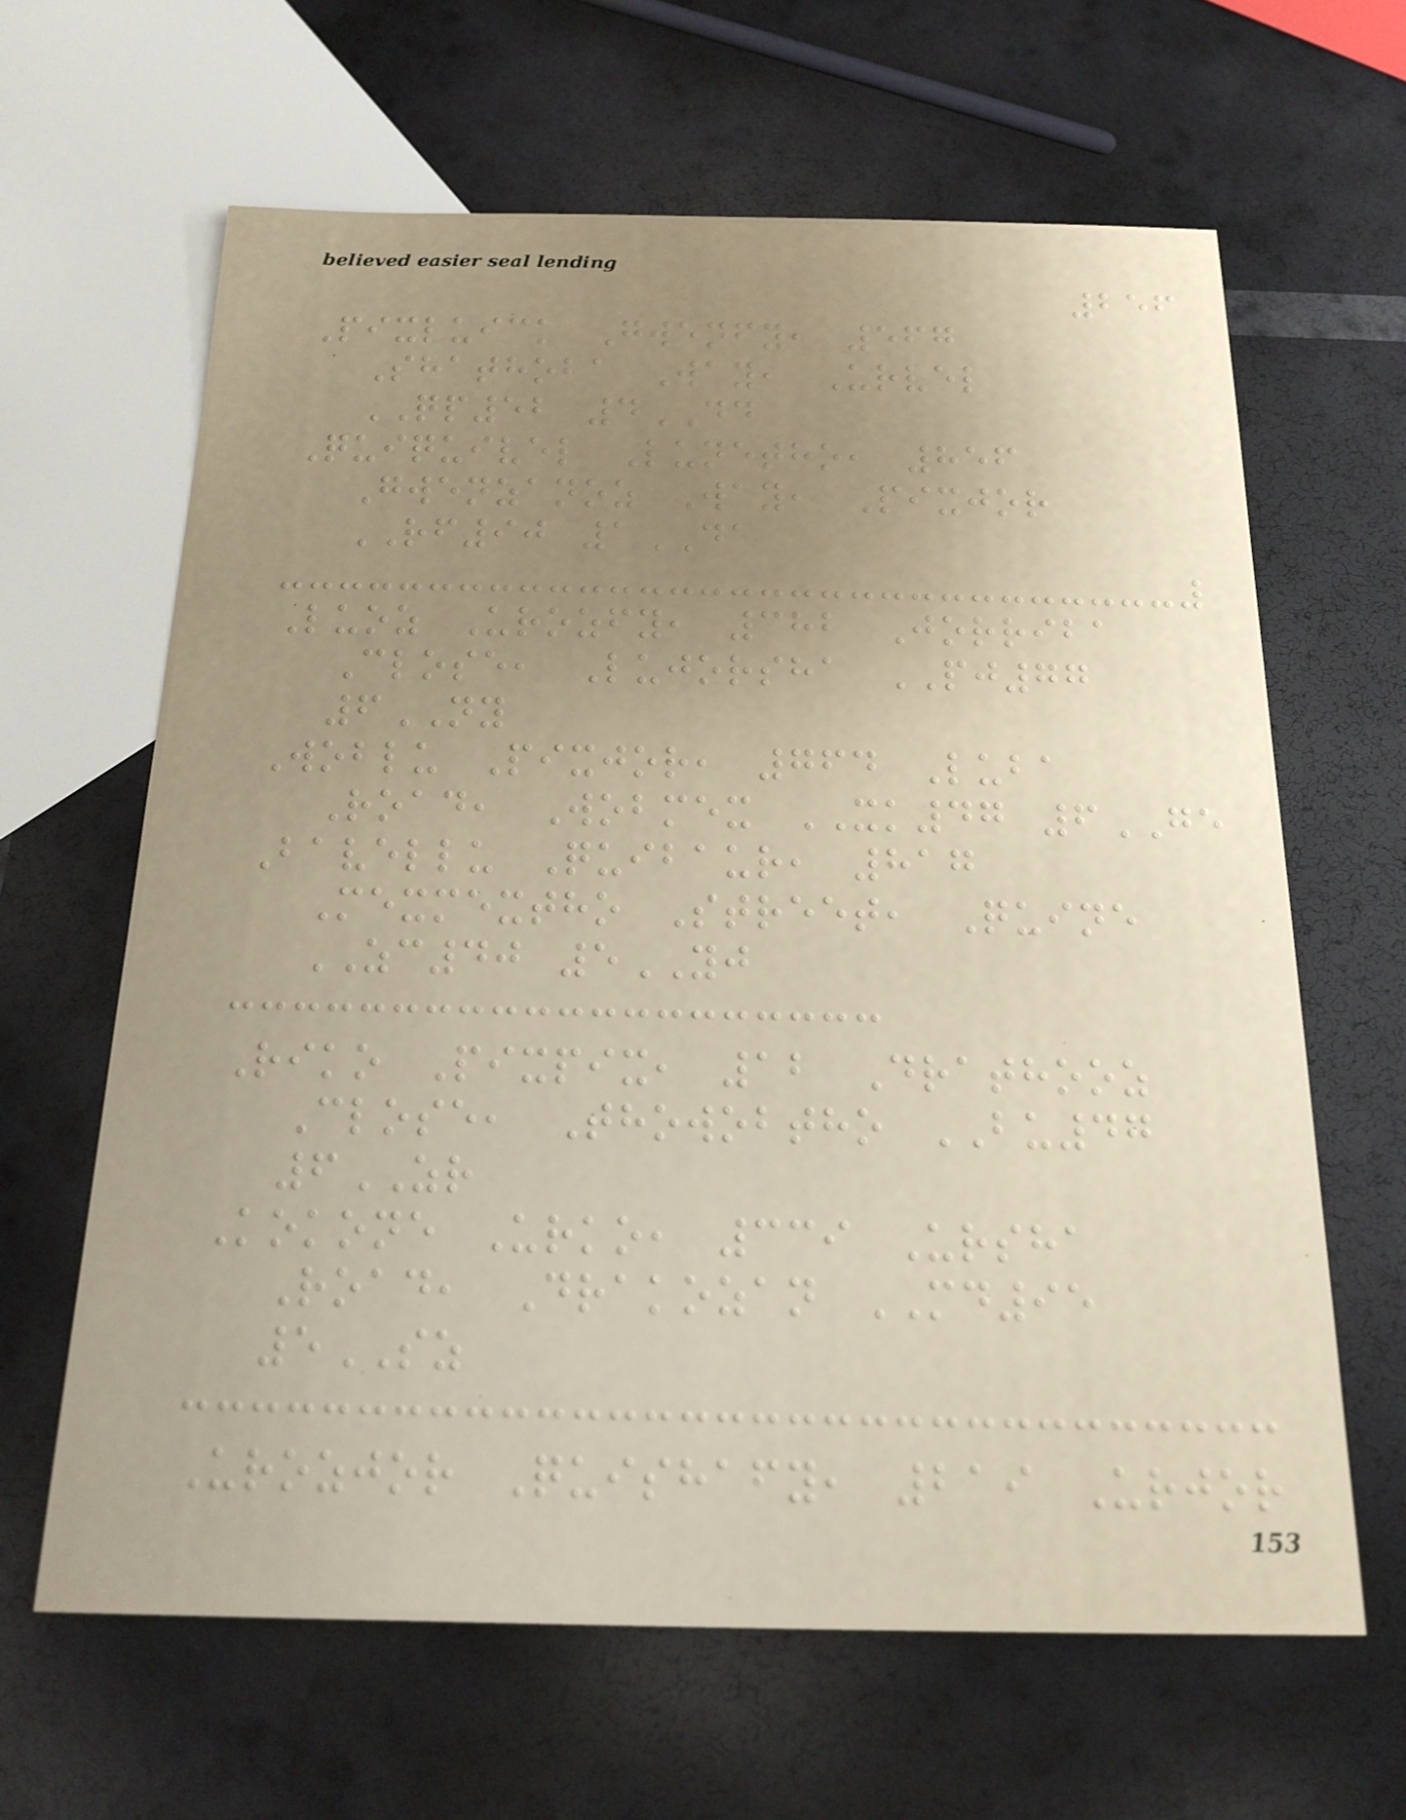256
Pixluick Gwenfy, 567
Shathoba Way, Urvel
QP52 4DD
Quiquivel Lunetho, 856
Gwenzanoz Way, Pixjor
RF90 1DA
Luoz Urozfy, 382 Jorriba
Close, Lujorsha PJ77
6NY
Woblu Pixjor, 764 Luba
Road, Wobmex XK47 6GE
Bavellu Quibaur, 817
Mexmextho Street, Quine
ZC40 5YJ
Riko Pixpix, 12 Drathooz
Close, Thowobtho BU47
6ZR
Kokone Urko, 339 Ursha
Road, Drakozan MD95
5SZ
Urozjor Quishafy, 219 Urjor
